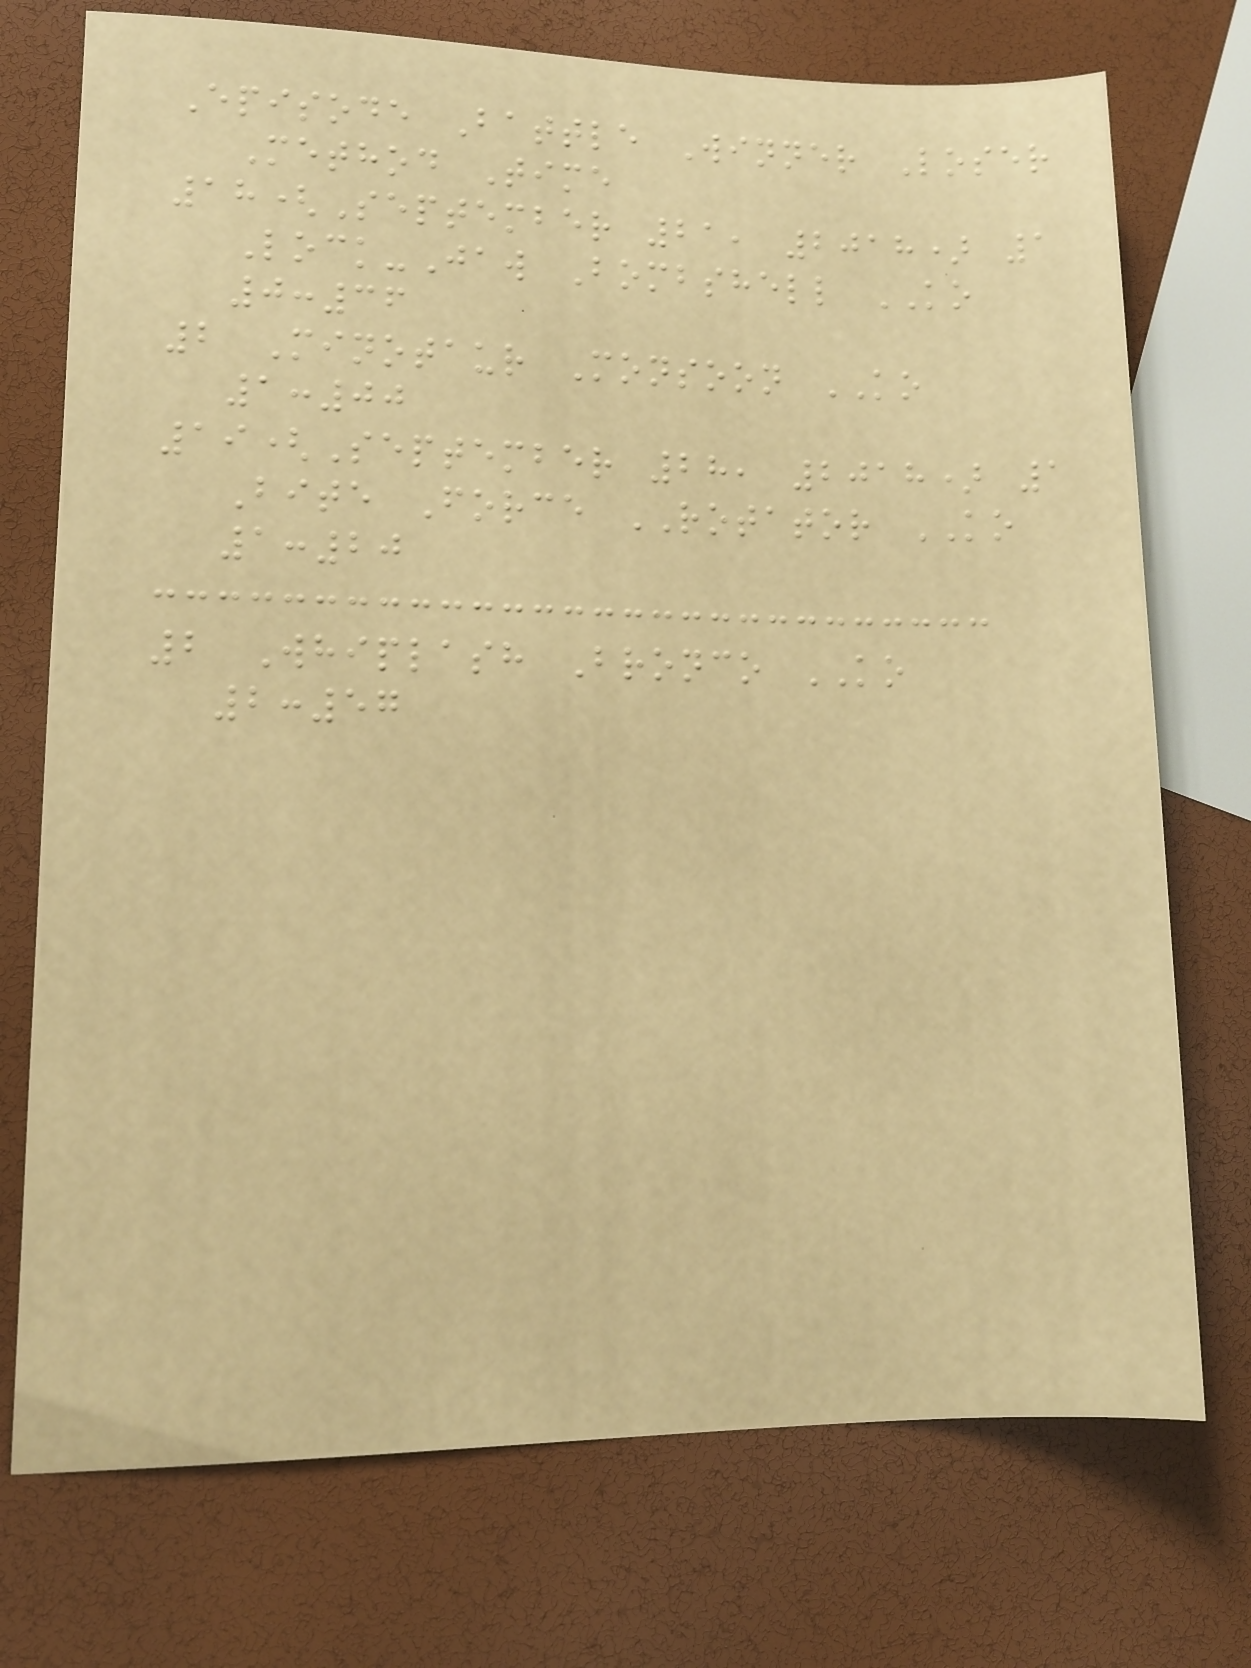Episode Battle Winner Loser
Method Time
18(September 21, 2018) 1
Lock-Jaw Bombshell KO
0:36
2 Minotaur Monsoon KO
1:00
19(September 28, 2018) 1
Bite Force ROTATOR KO
1:20
2 Whiplash Bronco KO
2:57
